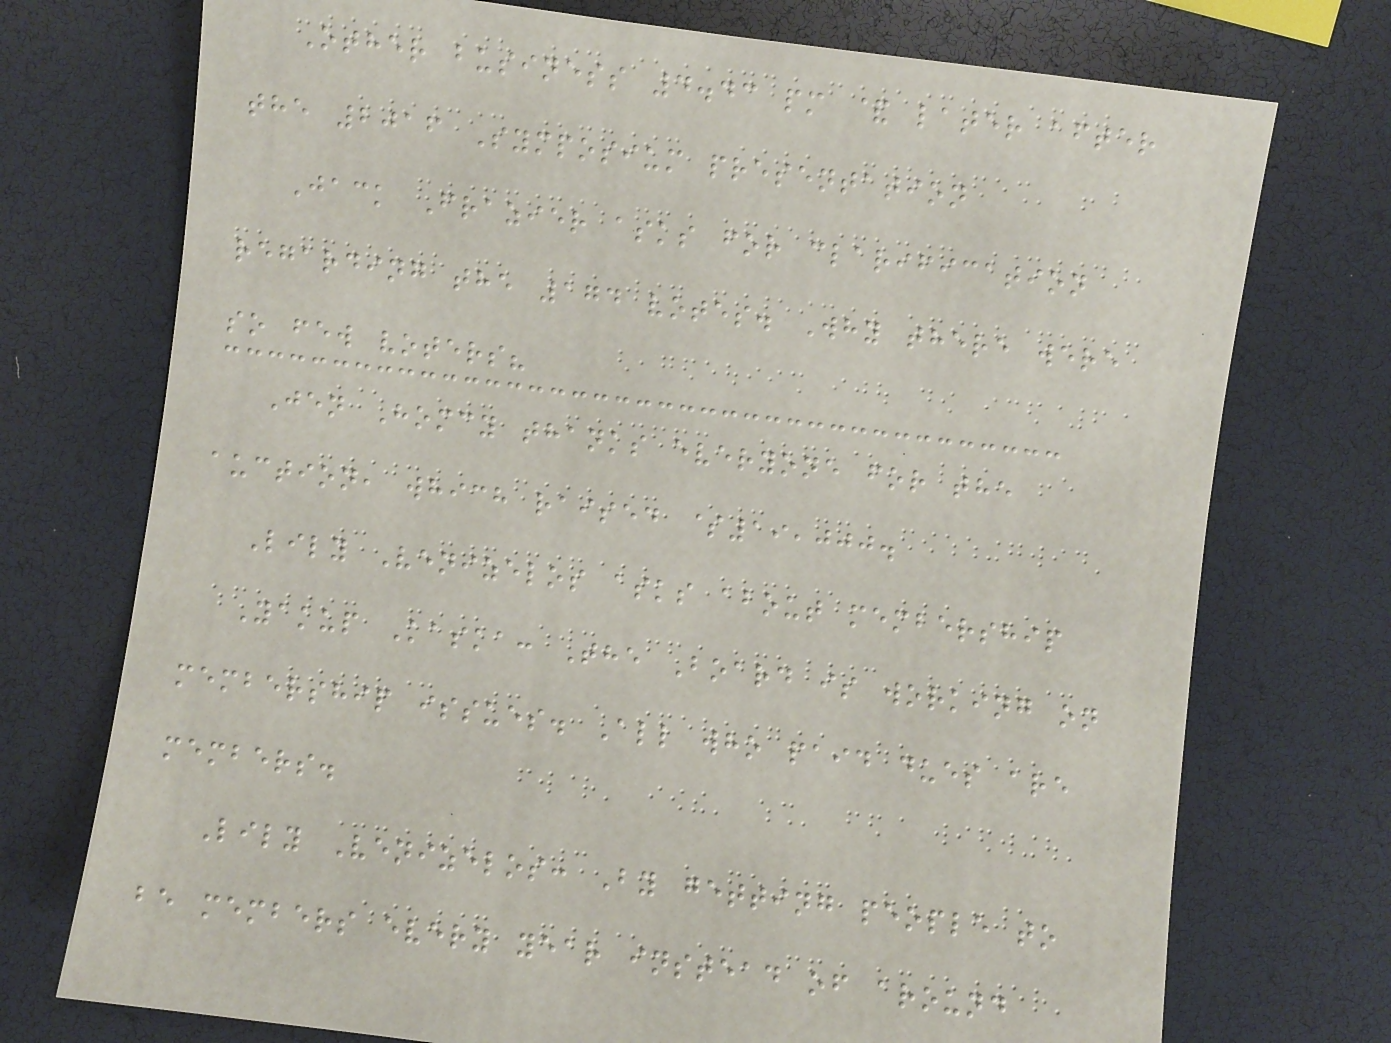Other business 4.43 pm & later after
the 2016 Symposium presentation
Jack Frazier asks for clarification
regarding the 174 votes. Why there were
so few voters?
Jen Homcy thanks everyone for the
auction, which raised $19,000.
Lily Venizelos asks about membership
Yakup Kaska: The Board is working on
membership issues. All who paid dues are
members.
Lily Venizelos: By getting people to
be members every year instead of around
